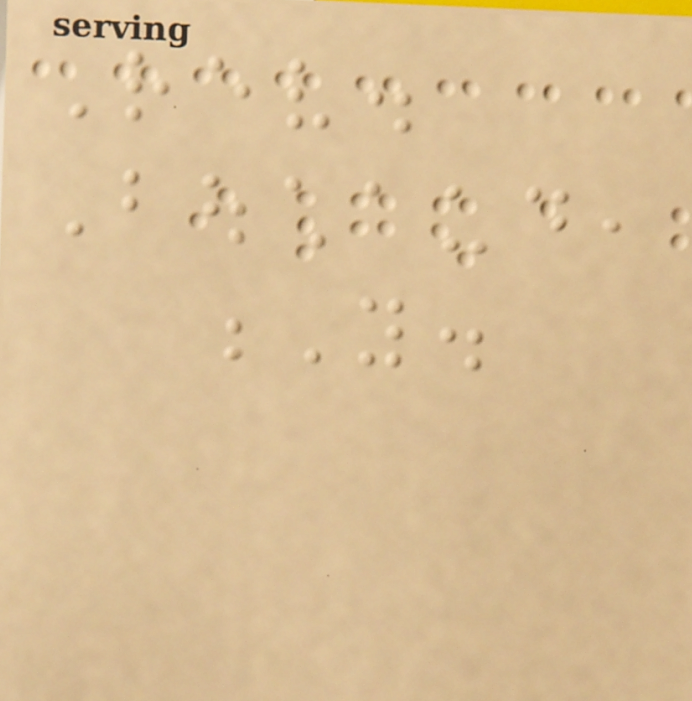Rev.
Bouchaud,
Y.
